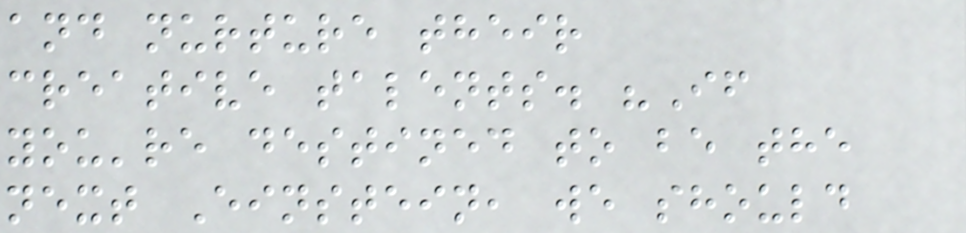and nurture their
creative talents. "If
you're destined to be the
next Einstein, we should
